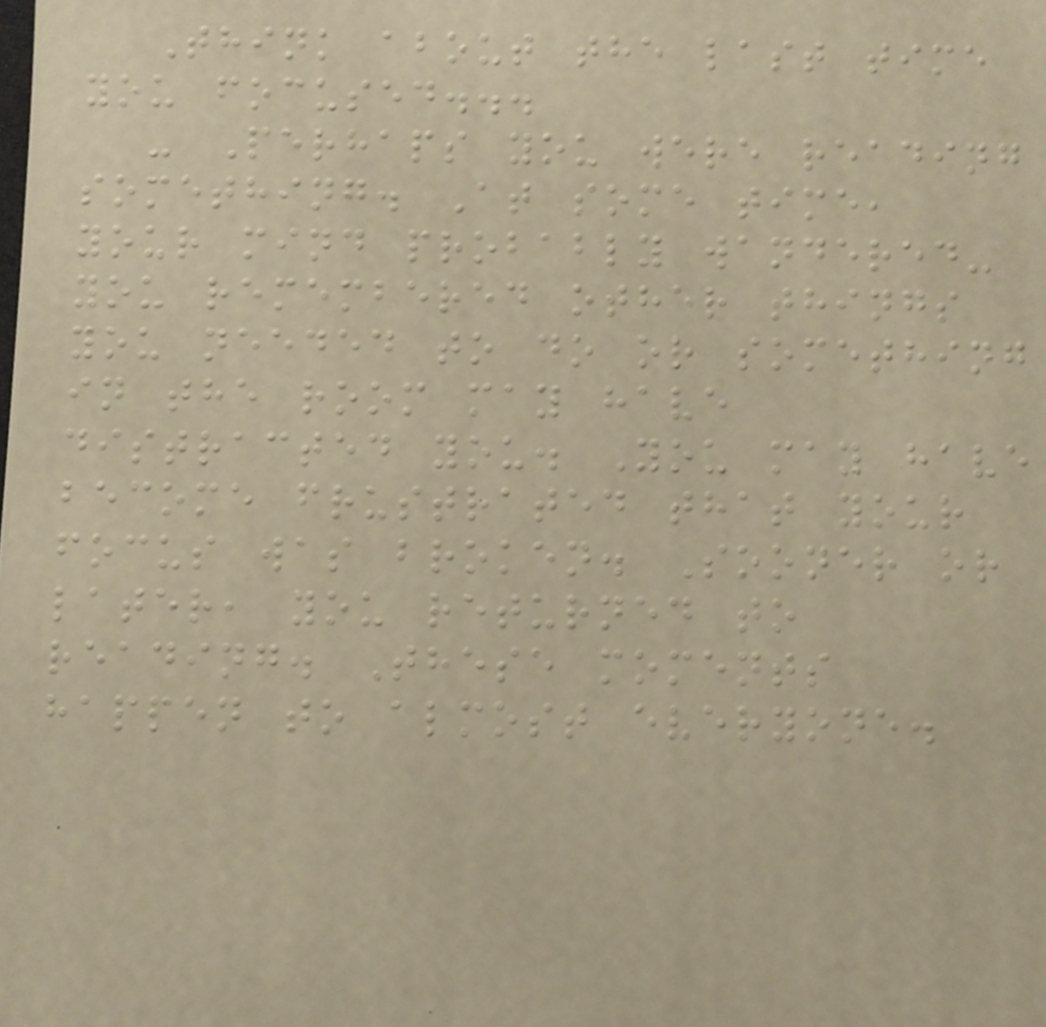Think about the last time
you focused...
- Perhaps you were reading
something. At some time,
your mind probably wandered-
you remembered other things
you needed to do or something
in the room may have
distracted you. You may have
become frustrated that your
focus was broken. Sooner or
later, you returned to
reading. These moments
happen to almost everyone.
